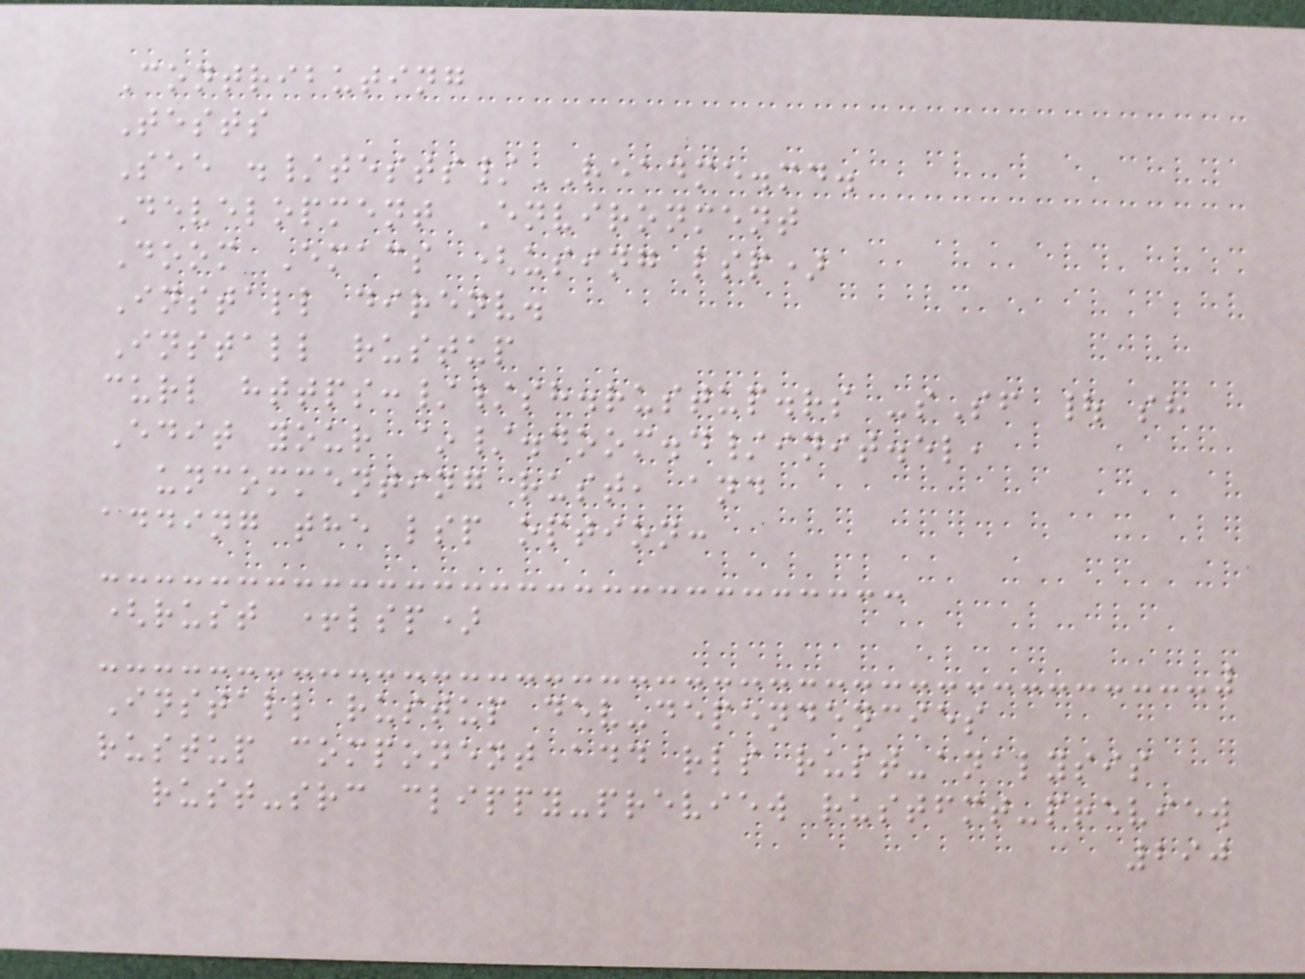Contributing
Tests
See ./tests/README.md.
Development Environment
Doom Emacs (using lsp)
Install direnv.
Install rustup
curl https://sh.rustup.rs -sSf | sh
Edit your ~/.doom.d/init.el,
uncommenting rust, and
adding the lsp option:
(rust +lsp)
Install rustup dev-dependencies
rustup component add rls rust-analysis
rust-src clippy-preview rustfmt-preview
290
